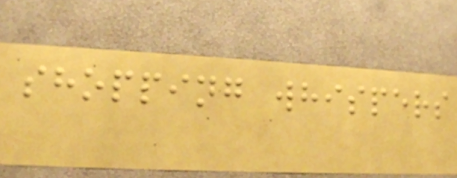shopping whispers
